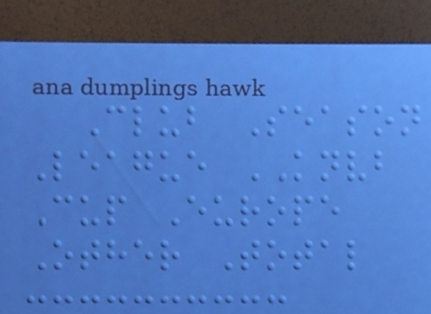Club Season
League KNVB
Cup Europe
Other Total
